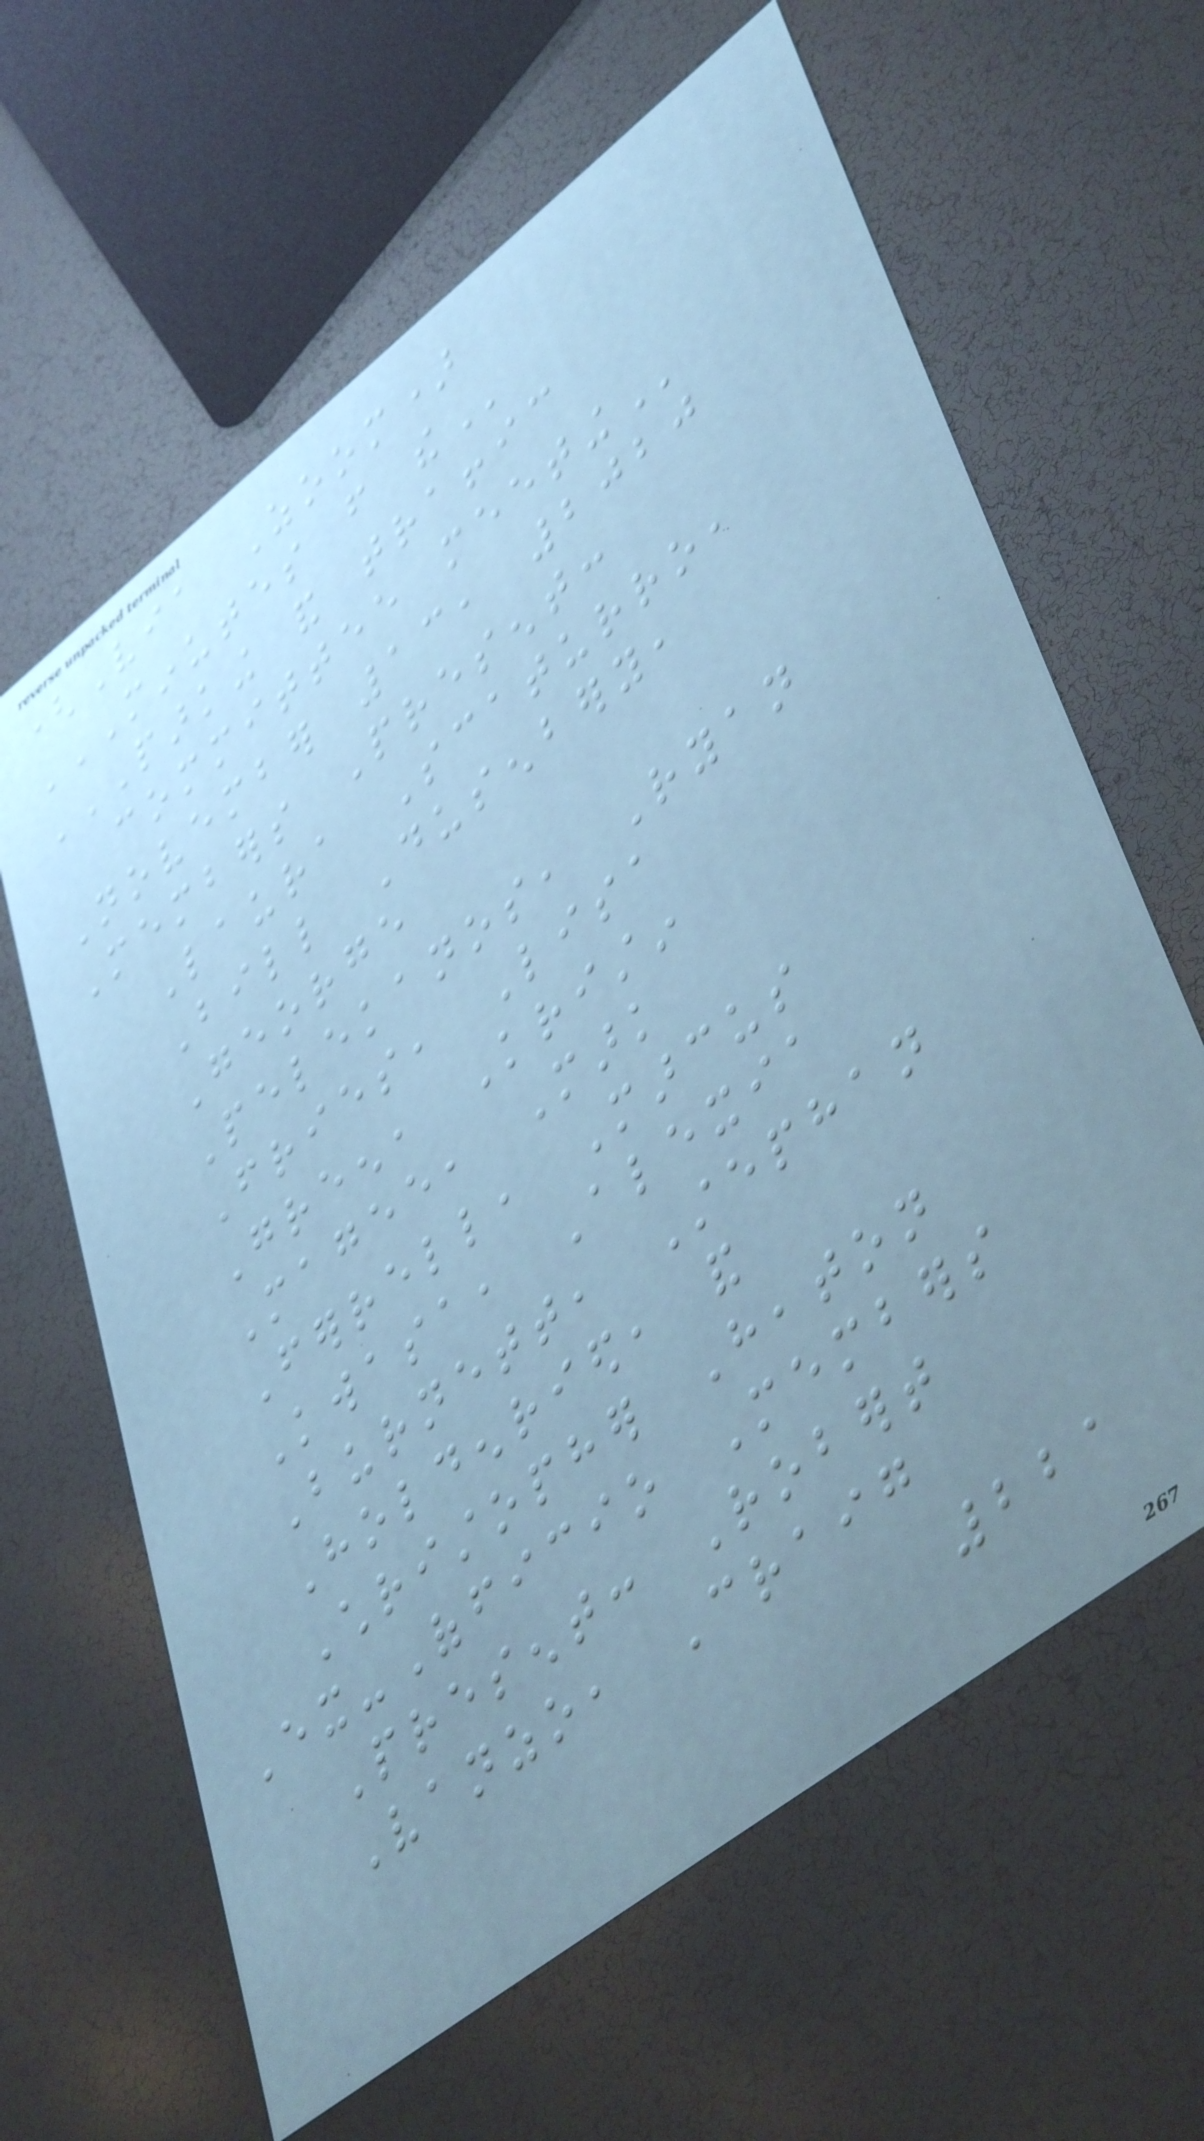(Via Zoom)
MINUTES FROM THE
PARKING AND TRAFFIC
COMMITTEE MEETING
November 13, 2020
Members Present:
Laura Scaturro,
Bill Dusenbery,
George
Pelekanos, Ryan
Fries, Lisa
Green, Kristin
Magee, Mark
Ferrell, Marcus
Kwasa, Alexia
Burnett, Stephan
Holdenried, and
Christopher Heaton
Ex-Officio Members
Present: Robert
Vanzo, Craig
221
